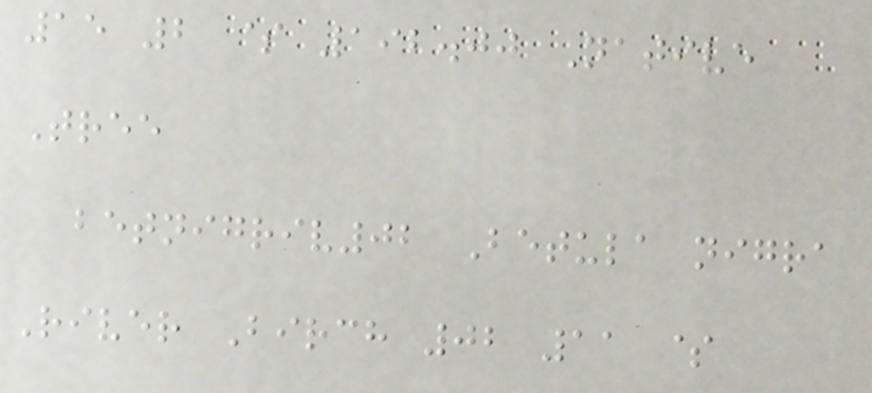15 2 $ 192.00 Native
Tree
betnigriv02 Betula nigra
River Birch 02 11 $
